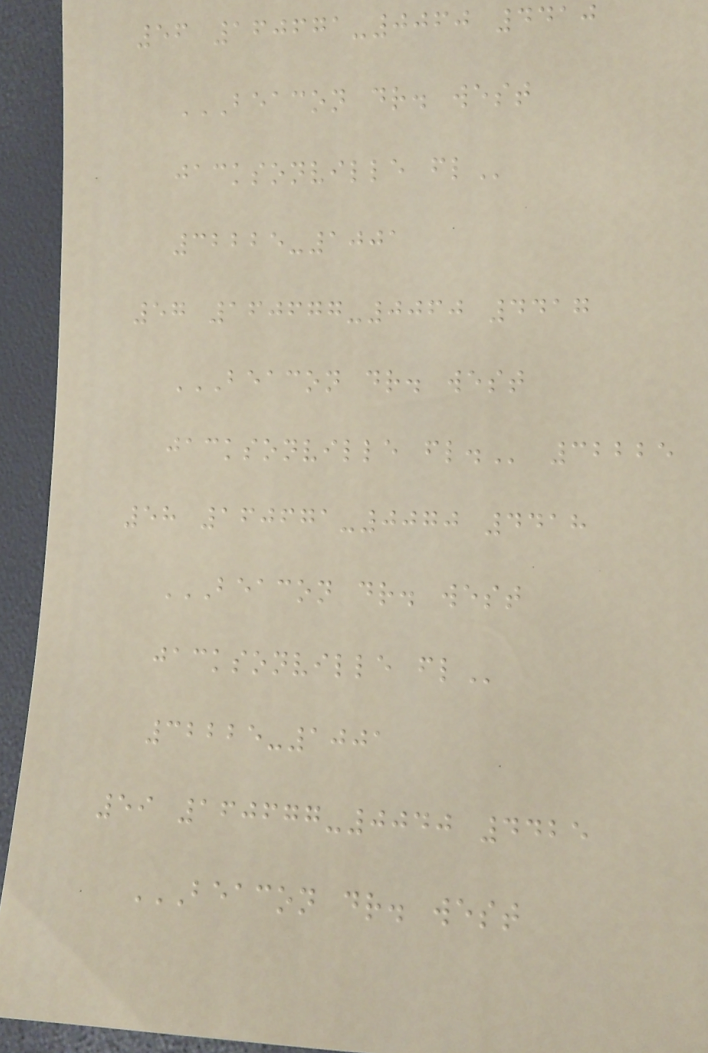56 160671-0060 4410
BEACON DR. WEST
JACKSONVILLE FL
32225-1001
57 160677-0060 4417
BEACON DR. WEST
JACKSONVILLE FL. 32225
58 160671-0070 4418
BEACON DR. WEST
JACKSONVILLE FL
32225-1001
59 160677-0040 4425
BEACON DR. WEST
